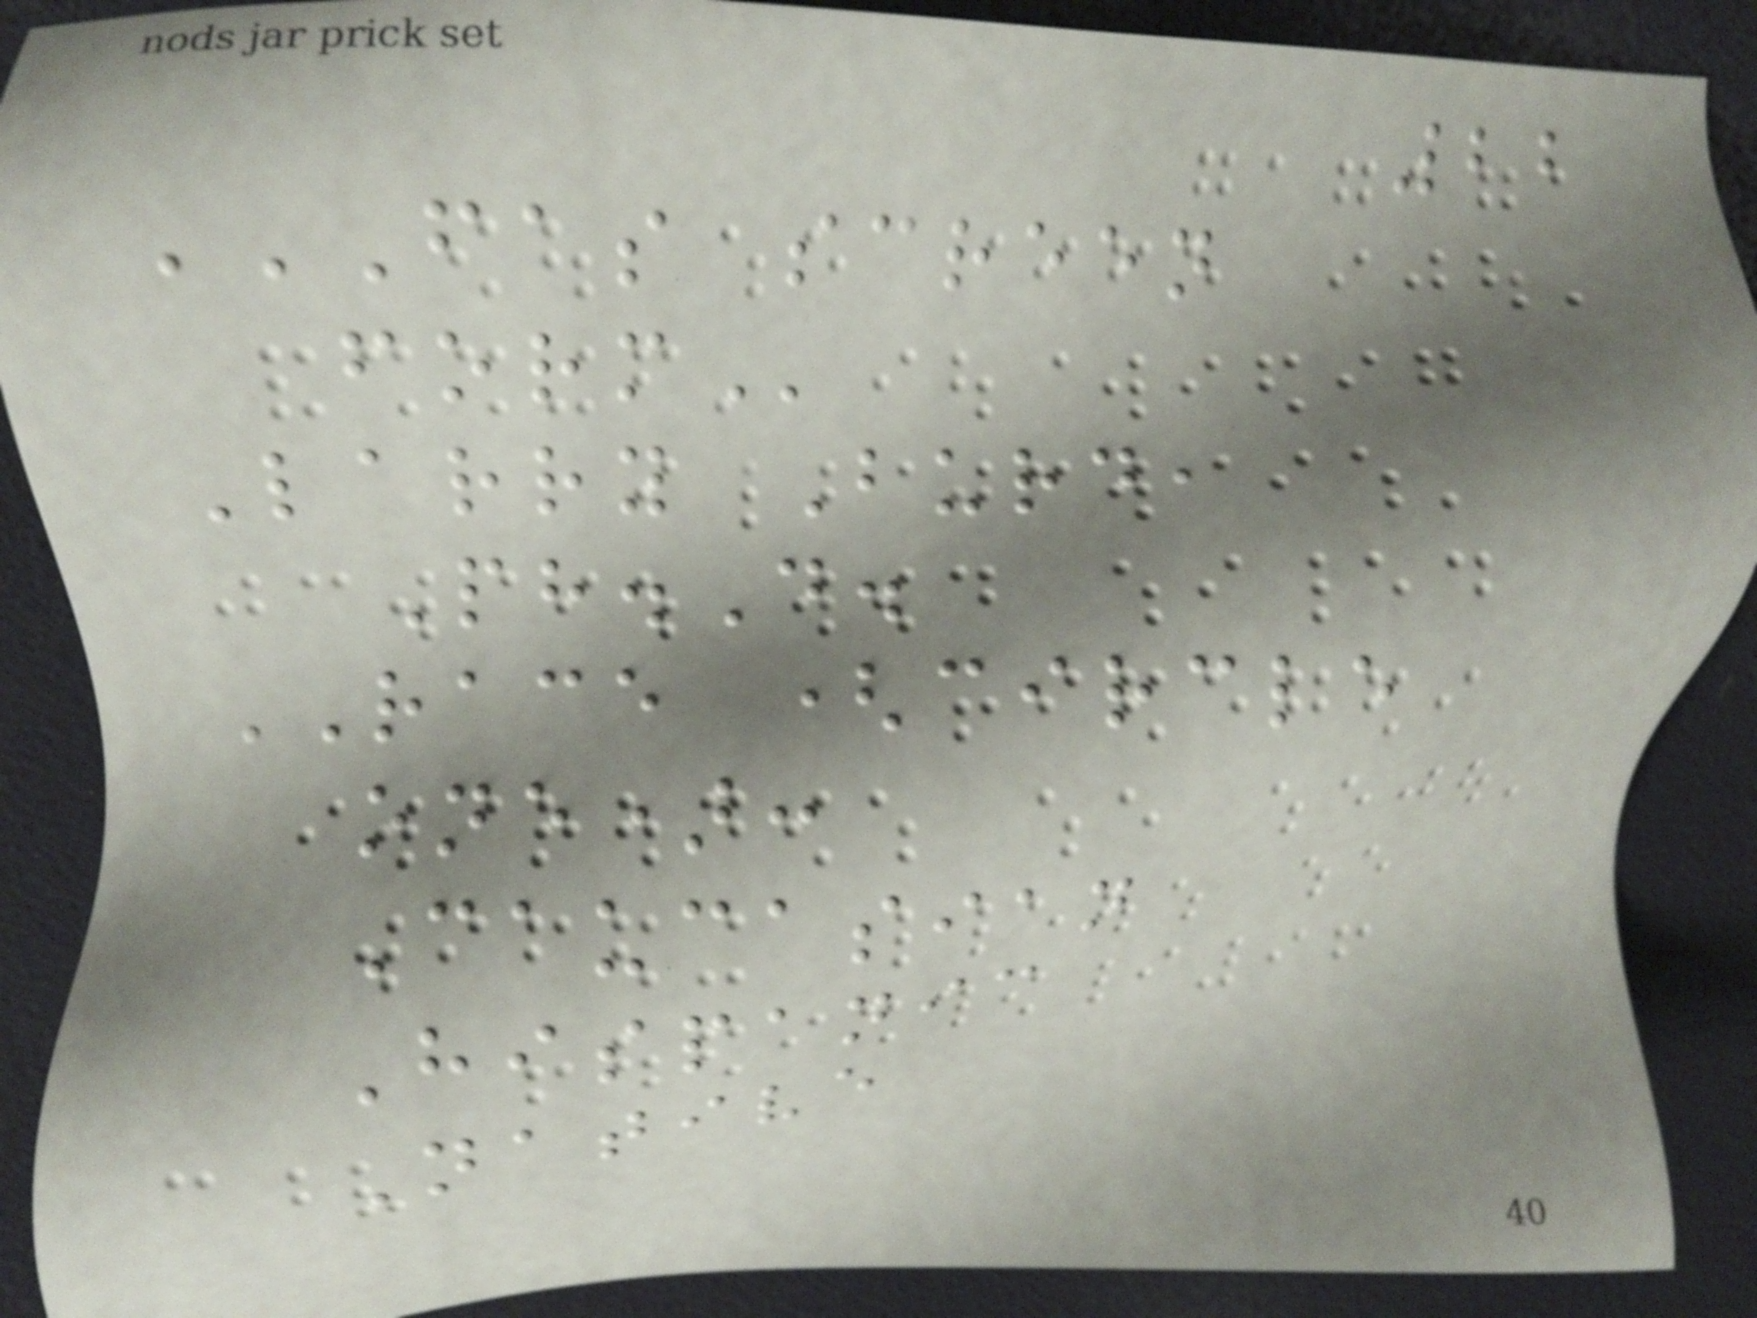22
FAS SCREEN
FORM
Larry Burd,
Ph.D.
RACE (circle
one):
Caucasian
Hispanic
Native
